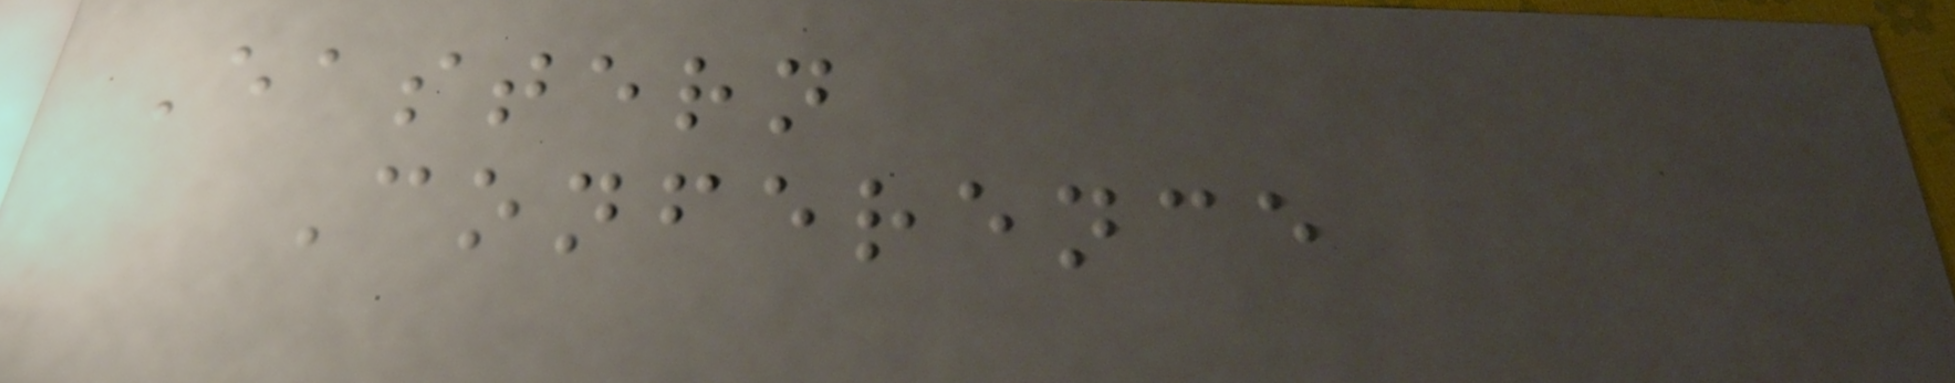Eastern
Conference
